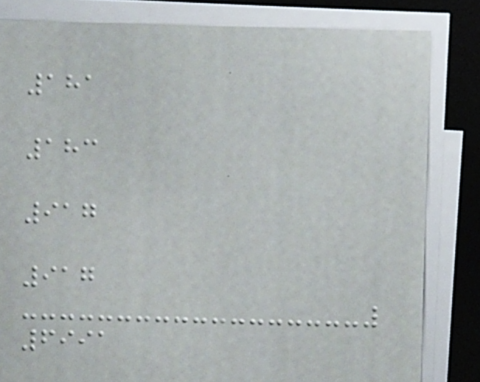181
183
917
917
6991
